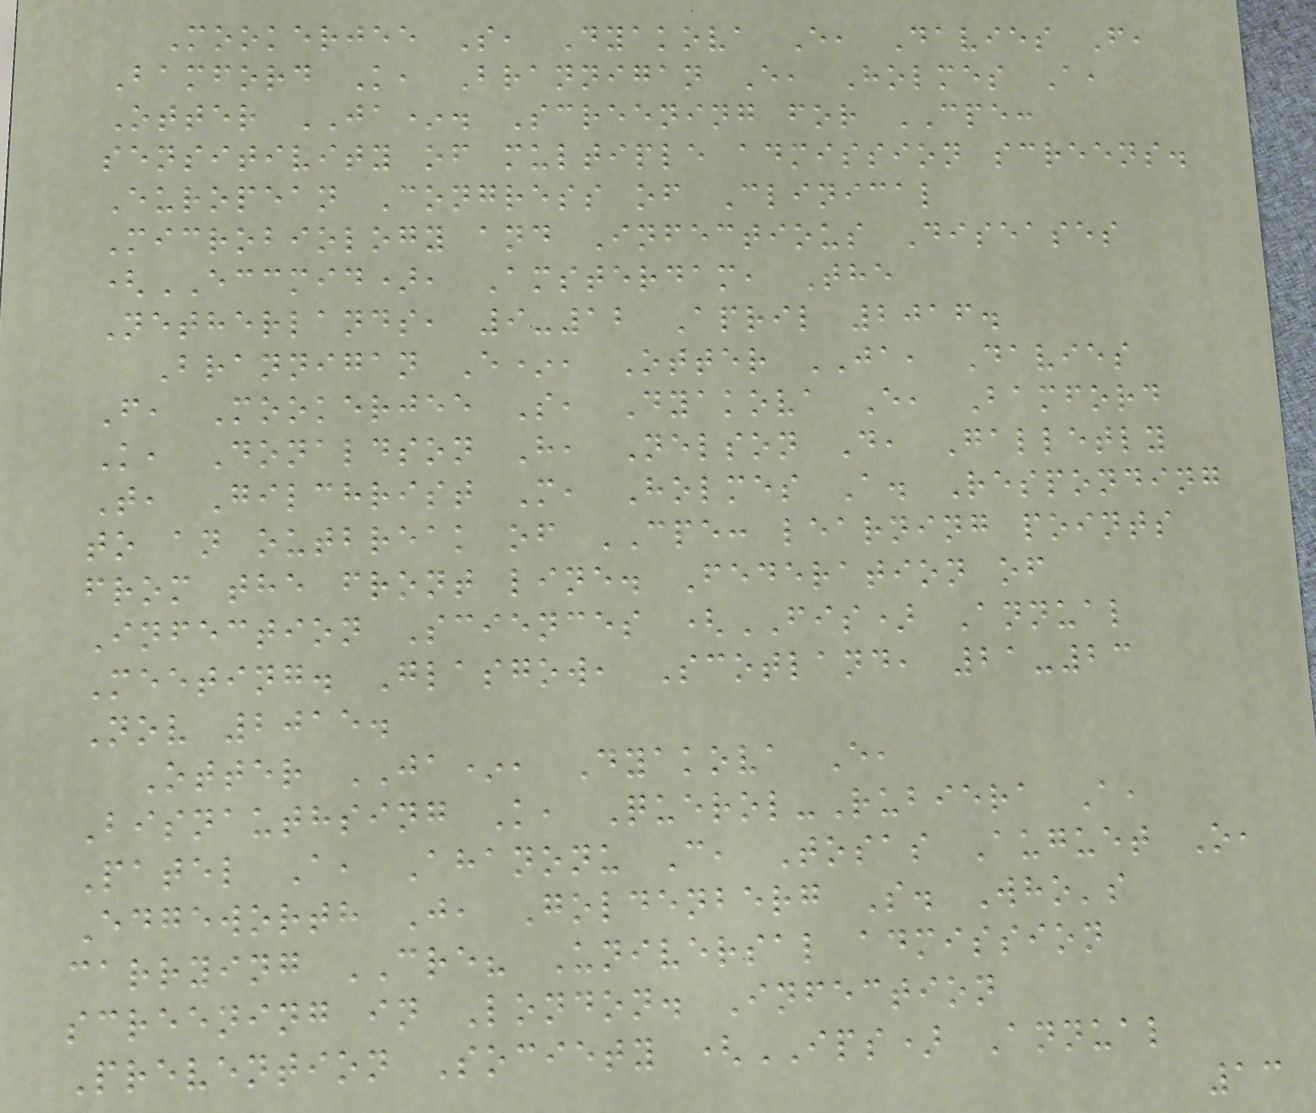Mookerjee S, Dyakova E, Davies F,
Bamford K, Brannigan E, Holmes A,
Otter JA*. Screening for CPE:
sensitivity of multiple admission screens.
European Congress of Clinical
Microbiology and Infectious Diseases
(ECCMID), Amsterdam, The
Netherlands, 9-12 April 2016.
Brannigan E*, Otter JA, Davies
F, Mookerjee S, Dyakova E, Bamford
K, Donaldson H, Nelson D, Galletly
T, Gilchrist M, Holmes A. Responding
to an outbreak of CPE: learning points
from the front line. Federation of
Infection Sciences (FIS) Annual
Meeting. Glasgow, Scotland, 21-23
Nov 2015.
Otter JA*, Dyakova E,
Bisnauthsing K, Querol-Rubiera A,
Patel A, Ahanonu C, Tosas Auguet O,
Edgeworth J, Goldenberg S. Who's
carrying CRE? Universal admission
screening in London. Infection
Prevention Society (IPS) Annual
13
